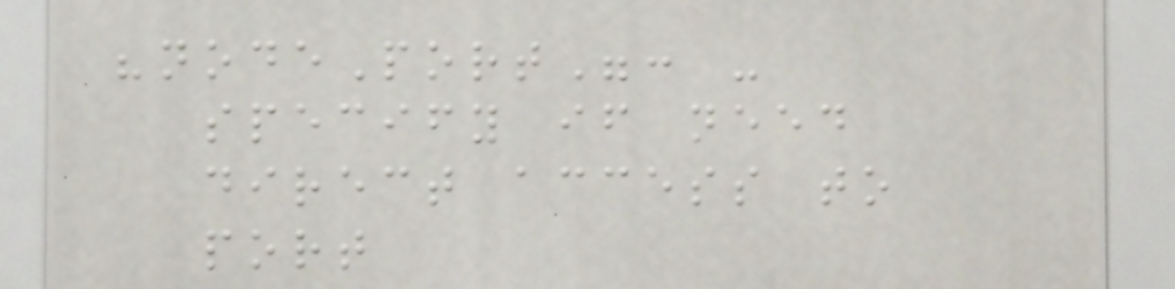"nodePort": -
specify if need
direct access to
port
